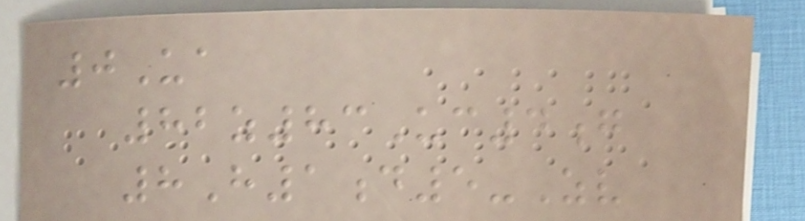0Ua
82z83Uc4g
8H1d5-Zv
